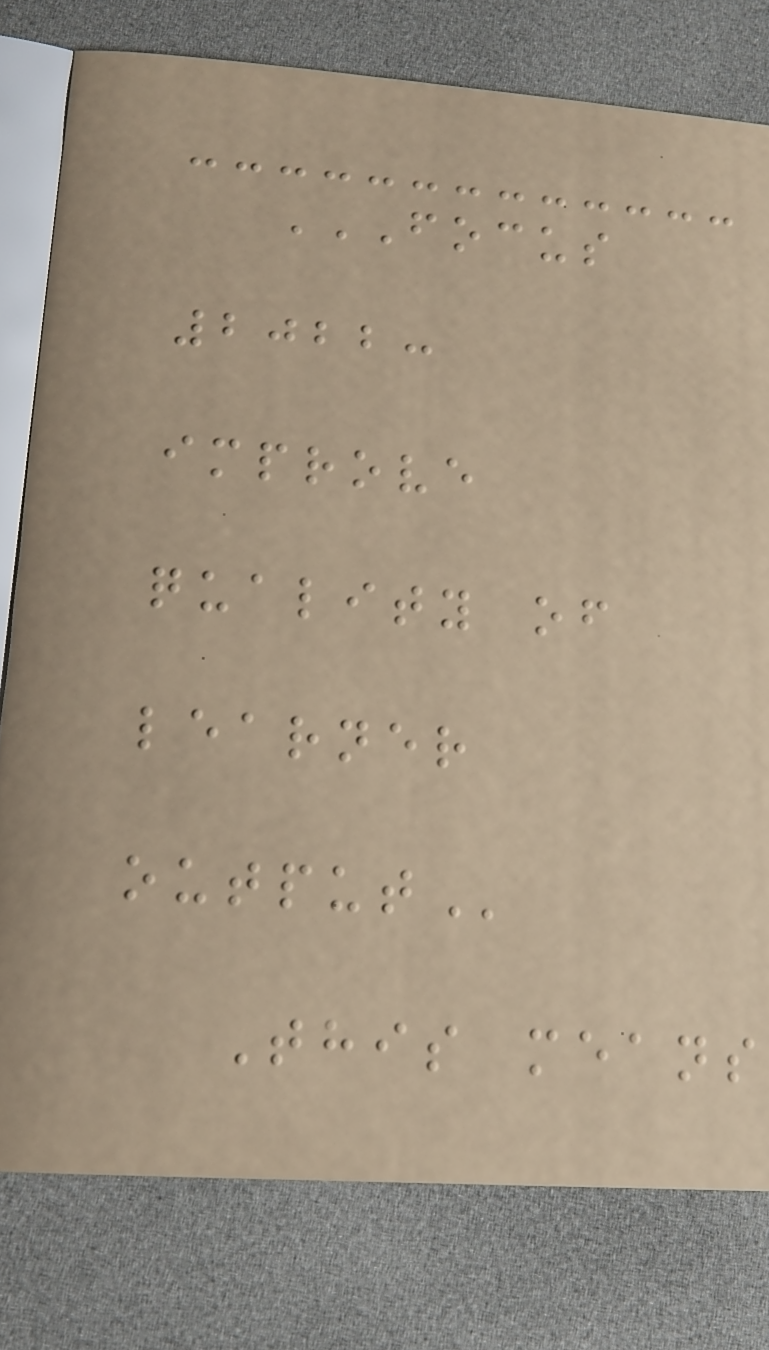FOCUS
2022:
IMPROVE
QUALITY OF
LEARNER
OUTPUT
This means
